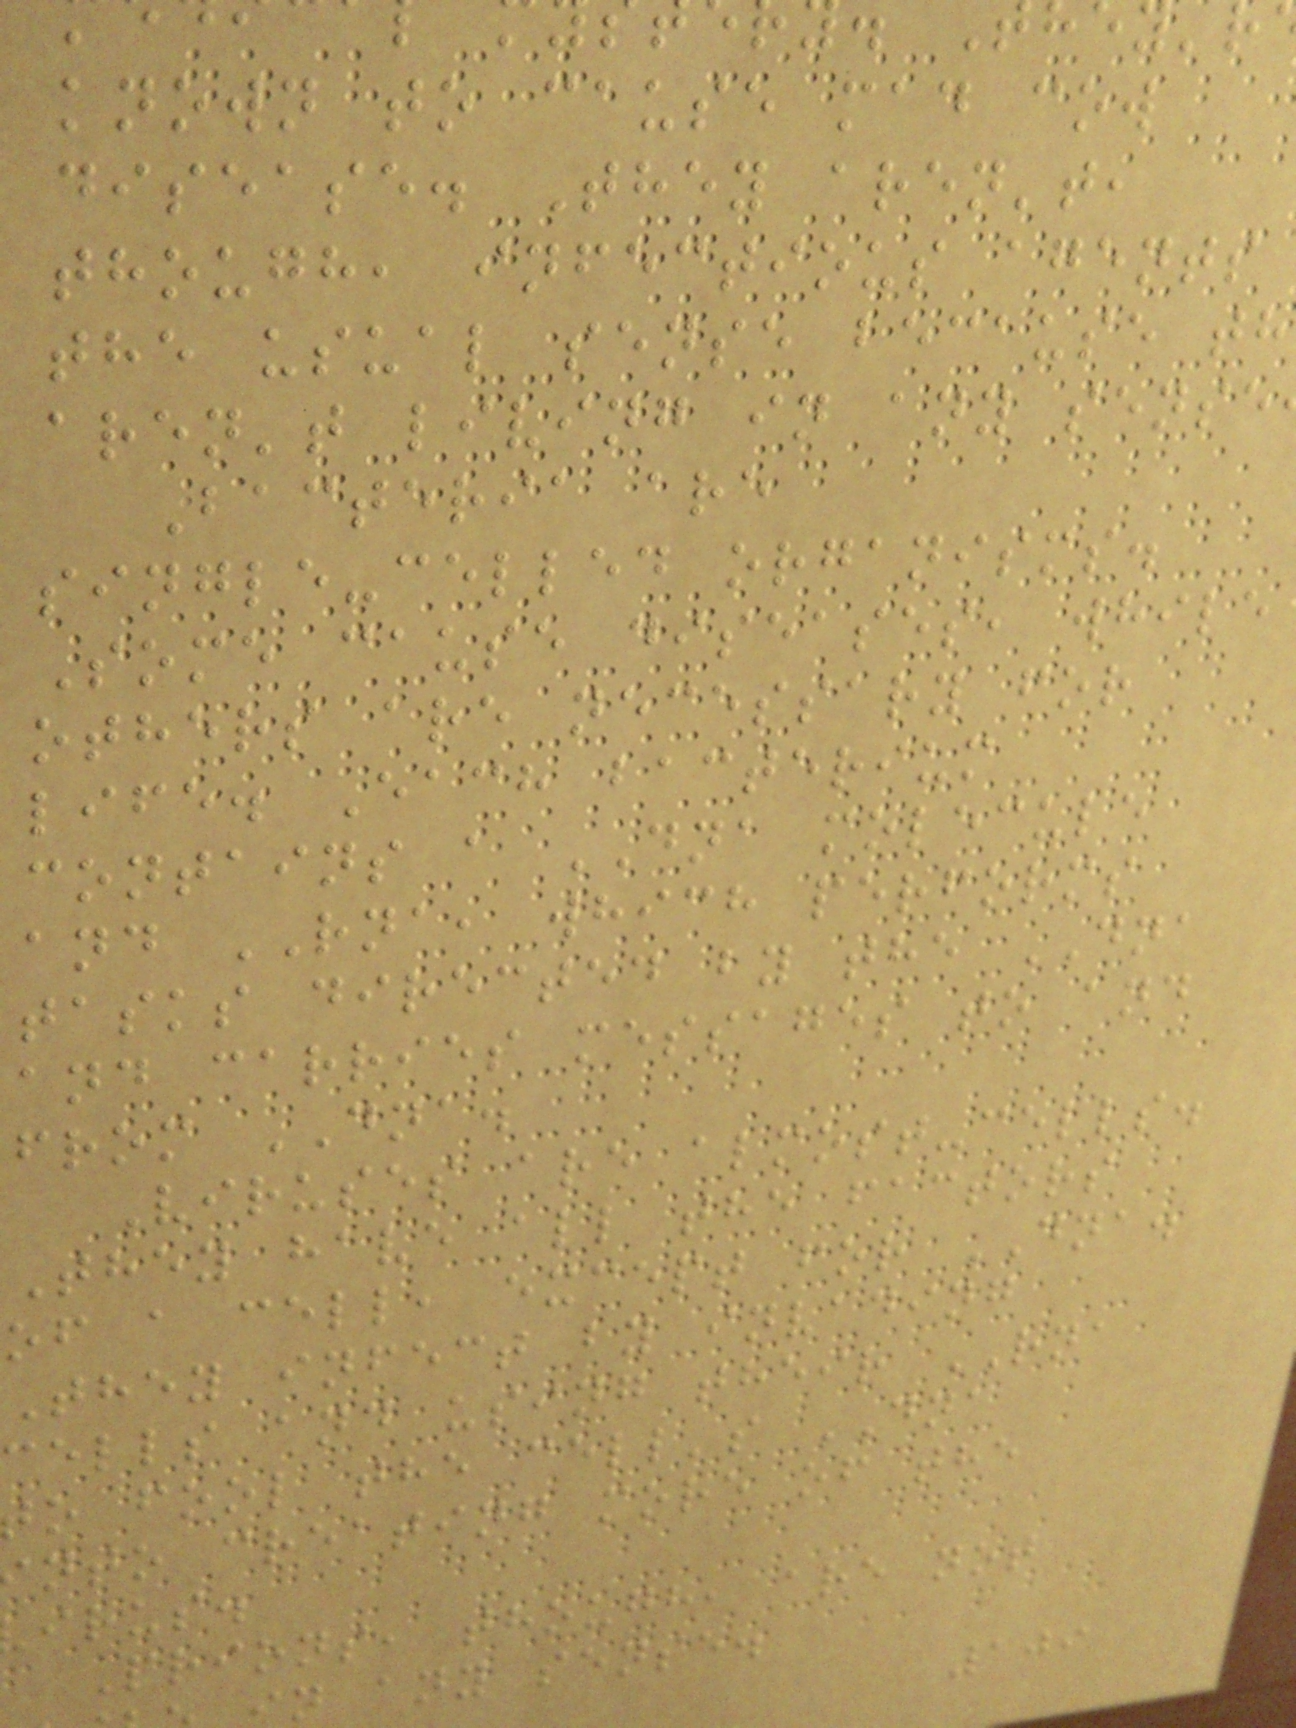known to cause mad cow
disease. They aren't,
though, infectious agents
the usual sense because th
aren't living in any sense
Bacteria are
single-celled organisms.
Some cause diseases, while
others are necessary for
life. Each bacterium
contains a DNA molecule
and RNA, which performs
tasks directed by the DNA
and carries messages to and
from DNA.
Viruses are almost-cells.
They have all the factors
of a cell, except for DNA.
They infect by invading
cells and using their RNA
o fool the cell's DNA
nto creating more of the
irus.
Prions, though, are not
n any sense.
109
